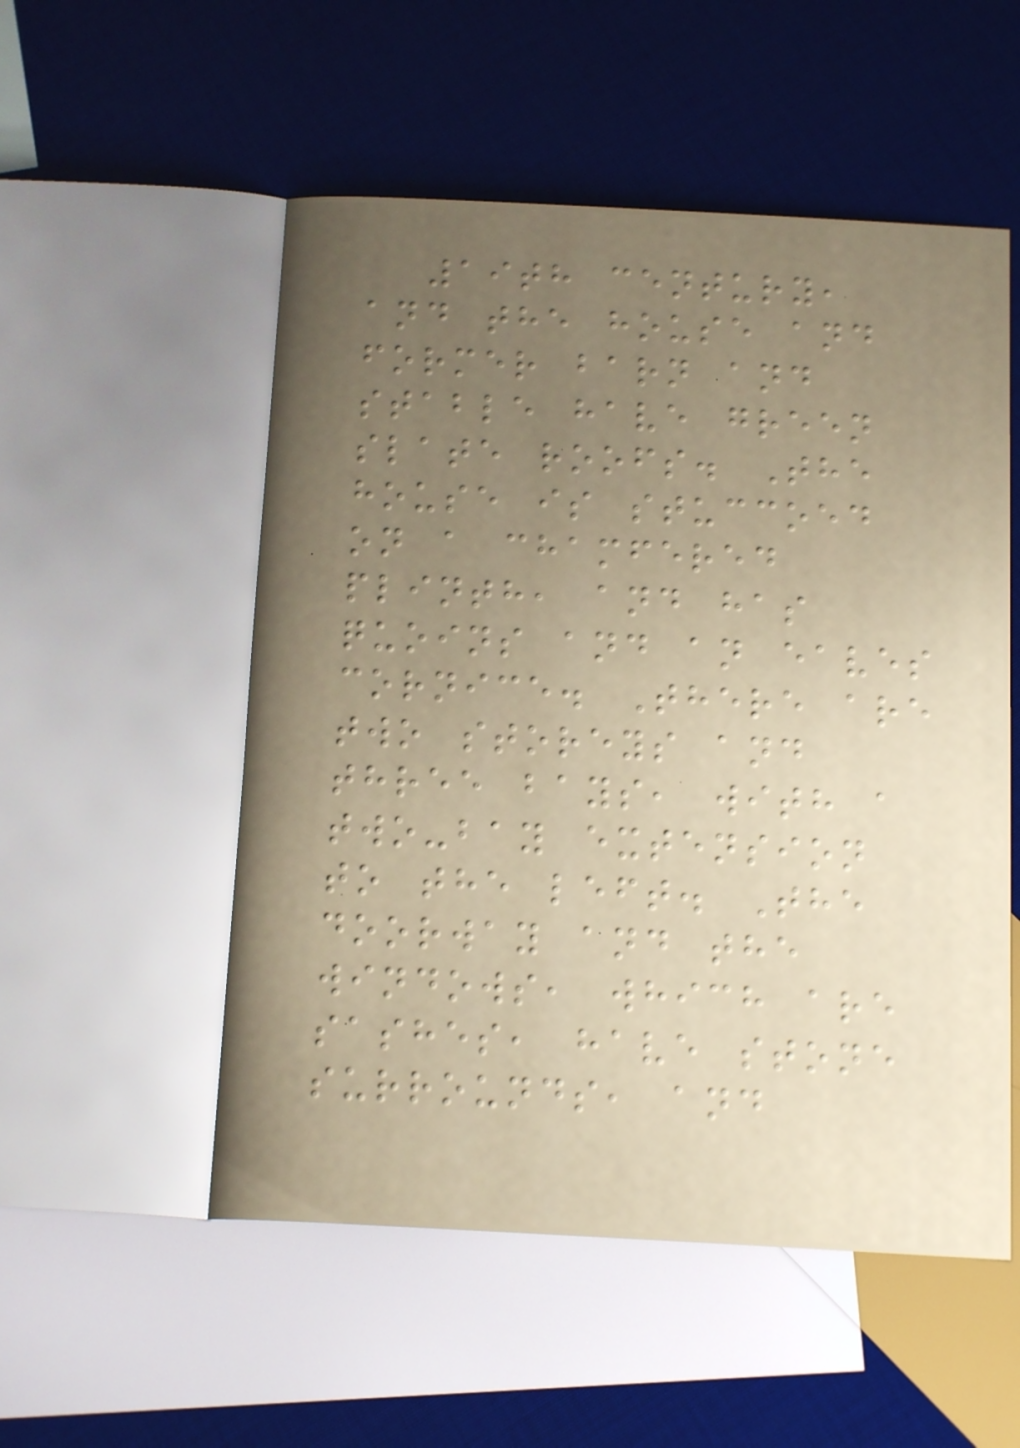19th century,
and the house and
former barn and
stable have green
slate roofs. The
house is stuccoed
on a chamfered
plinth, and has
quoins and an eaves
cornice. There are
two storeys and
three bays, with a
two-bay extension
to the left. The
doorway and the
windows, which are
sashes, have stone
surrounds, and
